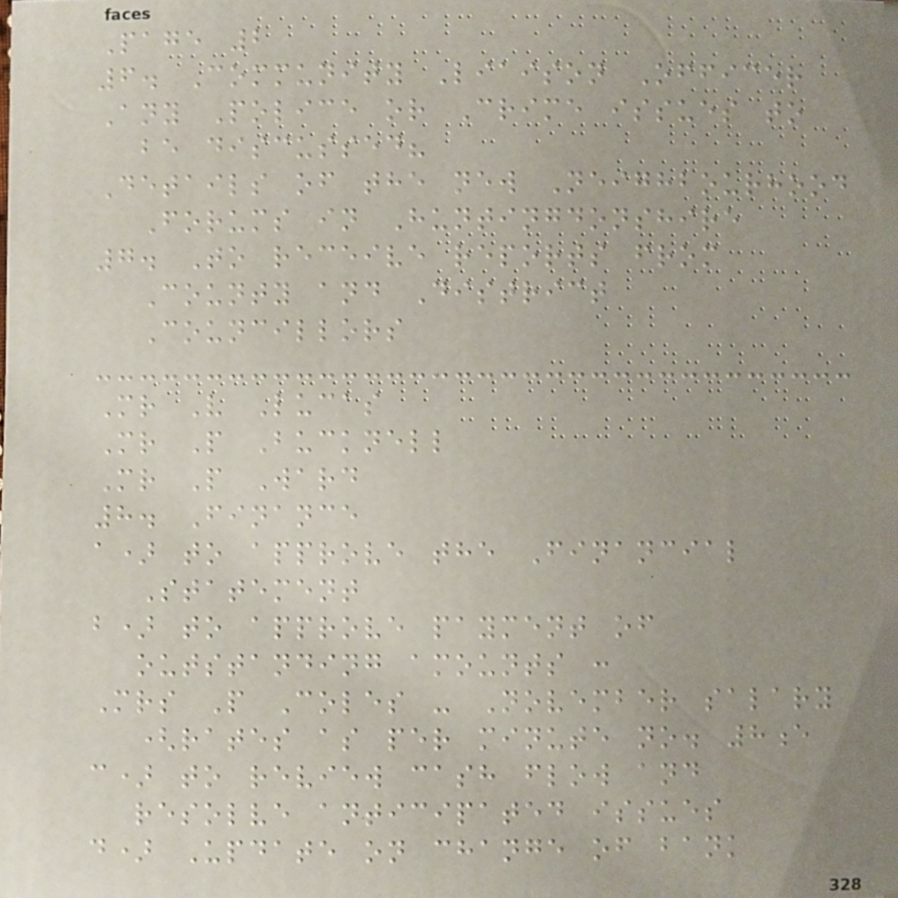Page 2
6. Community Liaison Officer
Any Police or Crime issues to
be discussed?
Details of the new Neighbourhood
Forums in Huntingdonshire
7. To receive reports from
County and District
Councillors
Mr V Lucas
Mr P Bucknell
Mr P Ward
8. Finance
a) to approve the Financial
Statement
b) to approve payment of
outstanding amounts :
Mrs P Coles - November salary
(rates as per minute no. 8e
c) to review cash flow and
resolve anticipated issues
d) Update on change of bank
